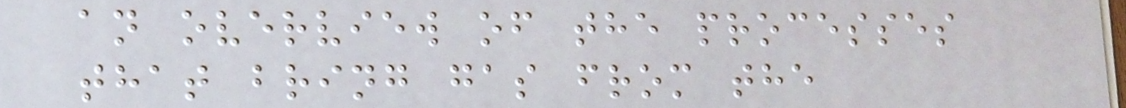an overview of the processes
that bring gas from the
